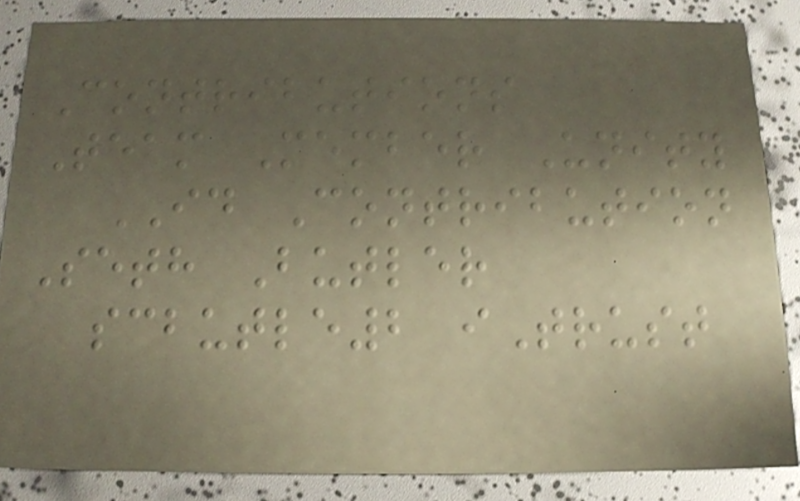Contributions
Team Member Unity
ID Contribution
Seth Butler
scbutle2 iTrust
